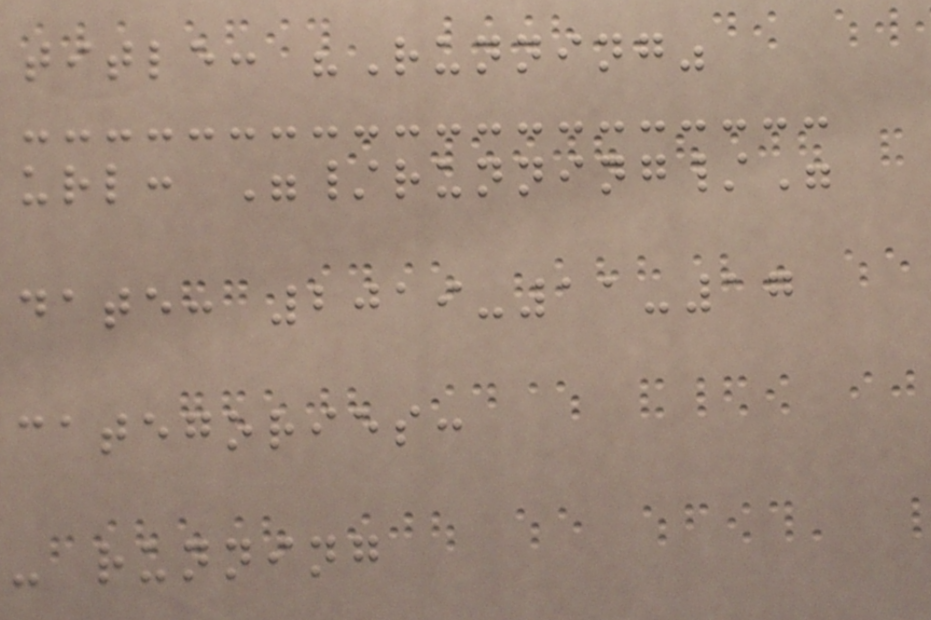title: "Running"
url: "/running/"
date: 2019-11-17
categories:
- running
